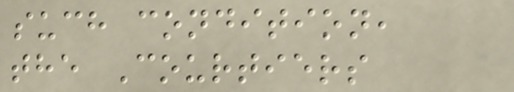such condition,
the Courtiers
